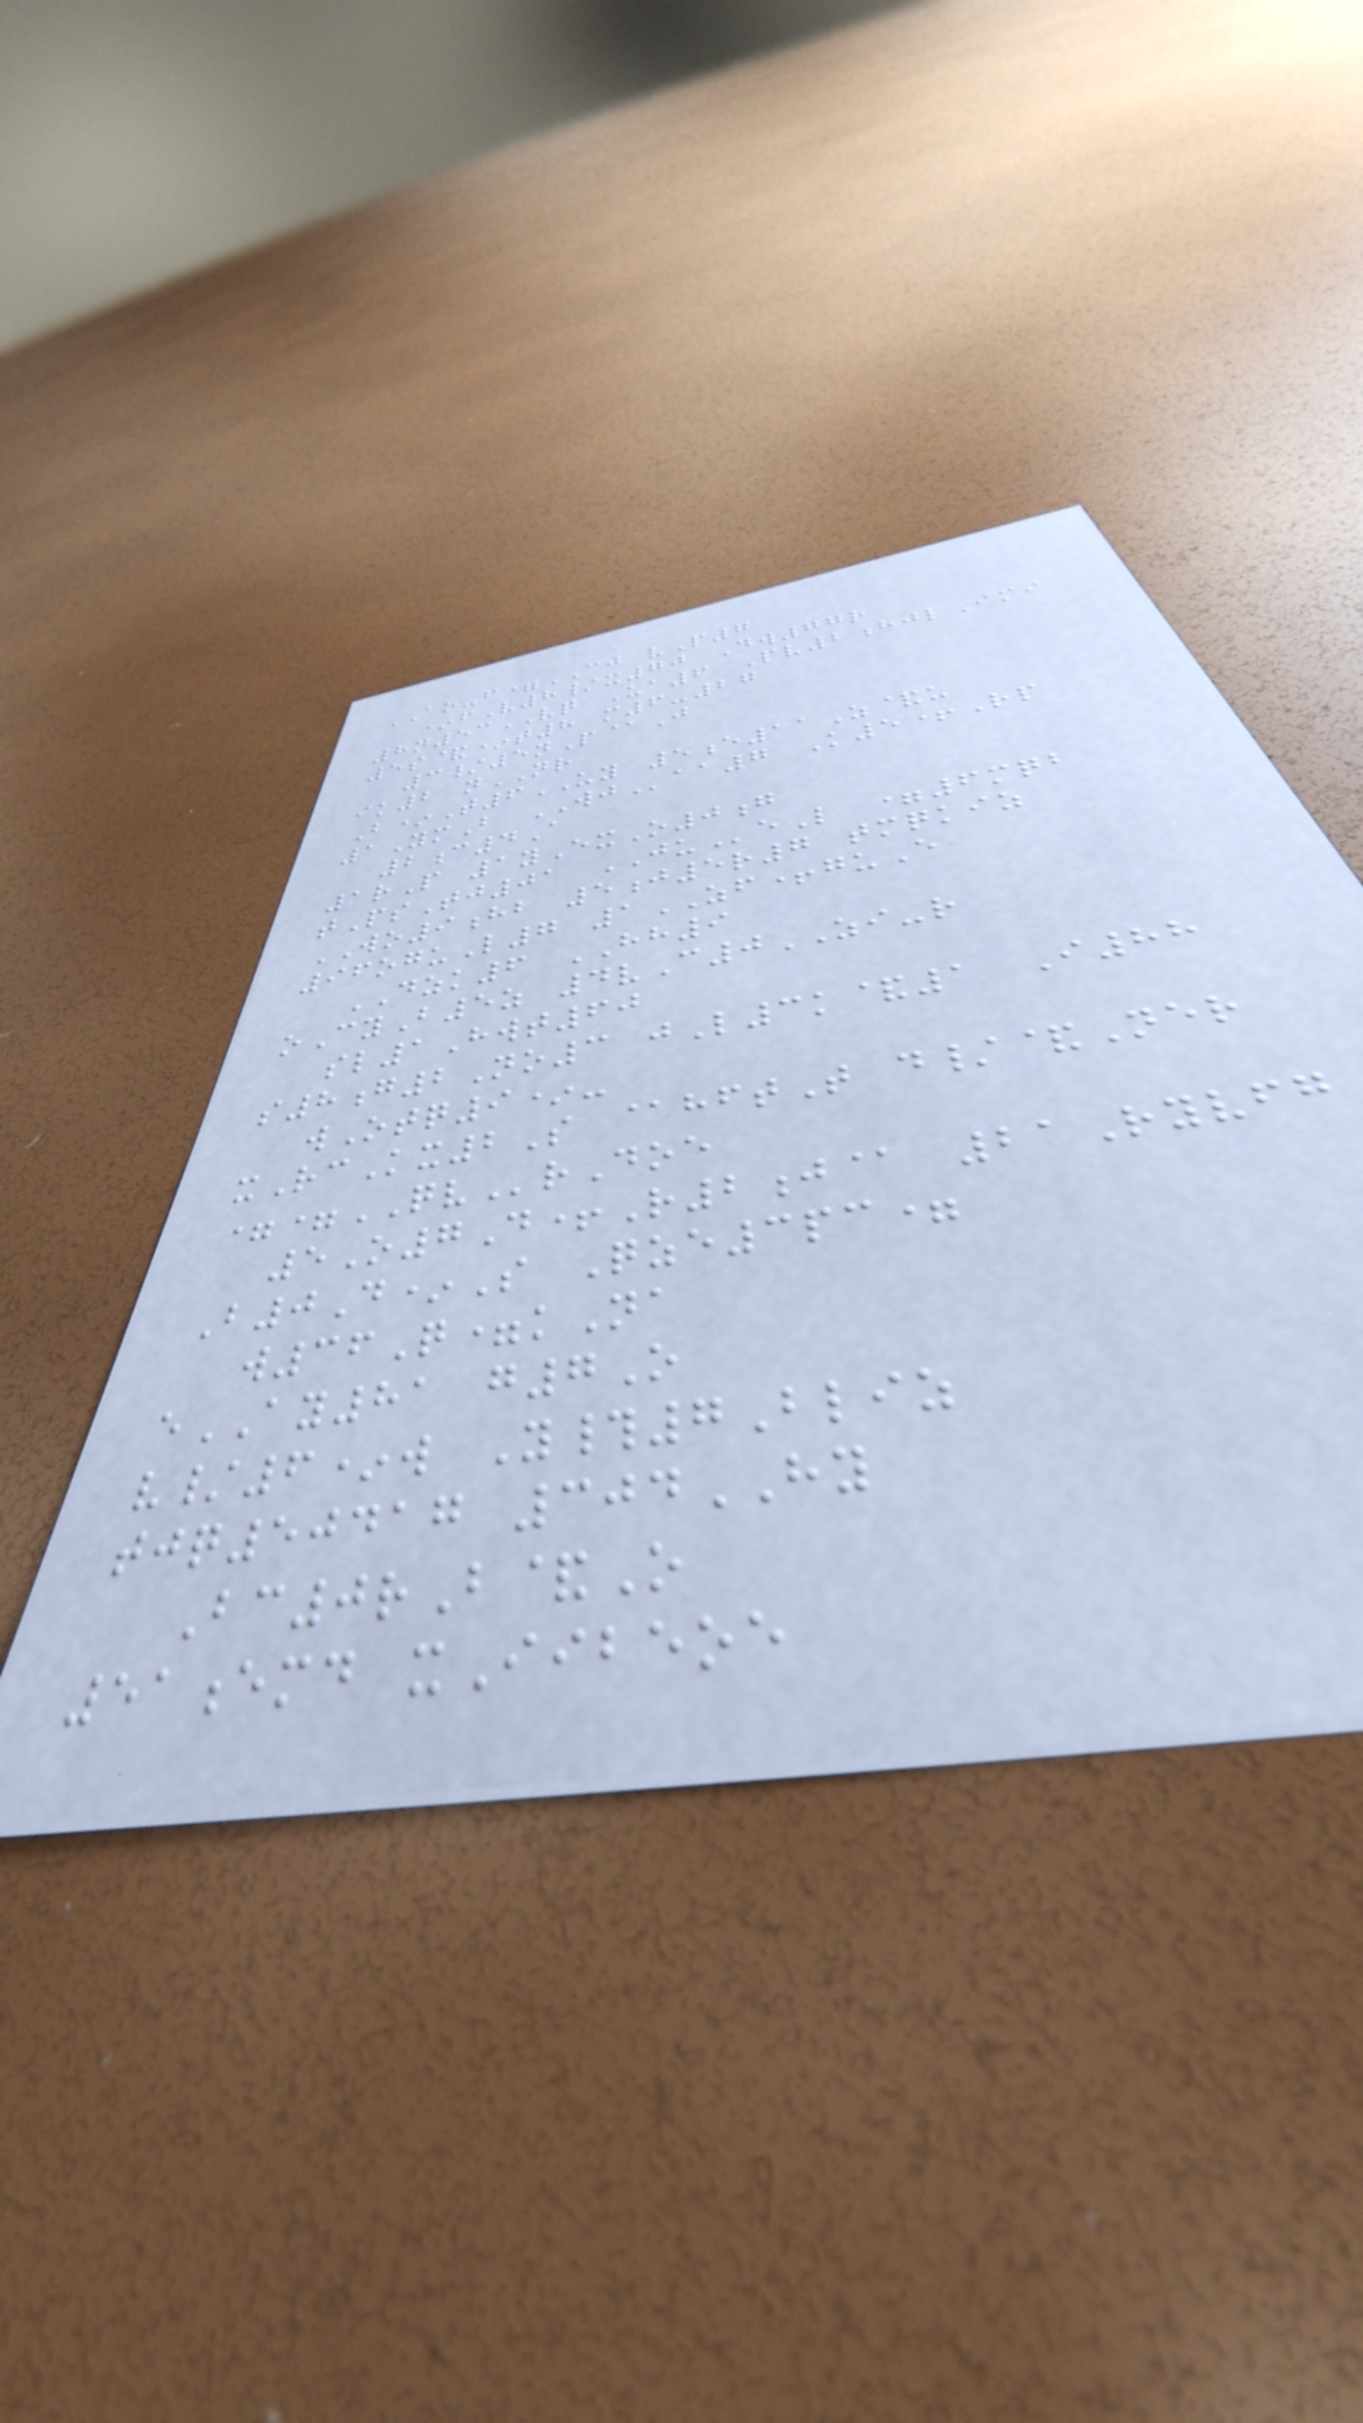AO-f=CJ vP7
*fV8/x70 Dw77r
8n53VQ Ua6 Pv2hjlImi
5s&*t8 m6-27
3/5nP@J
ik2 nNR
B*T6UY 5e11Z&u
1YmB WJaa7 K5+Rp
2c4A
1rP 1yExO0g
tPsTj01 JUeL =6mqb
WO9hb 5j5r7 tmqkiz
96oguL7 1ZF+guE
DZK6 HH9
oCyB5z 4vC0ZI-r
sl1Hwt60
s8g2No3 jL3k&1 I88
wOtq9*-
xRcKx2S @hftT d/&Ner
==QVrDoe
5O7D+R2j@ 21Ryvfg
B0D*S Qze3pc=
w36Q=kNa
eAY81 g7O
v/6*w Y#7Bliz
tjq50417 304HY
Bc0rB&O
51emd xIibeoe
